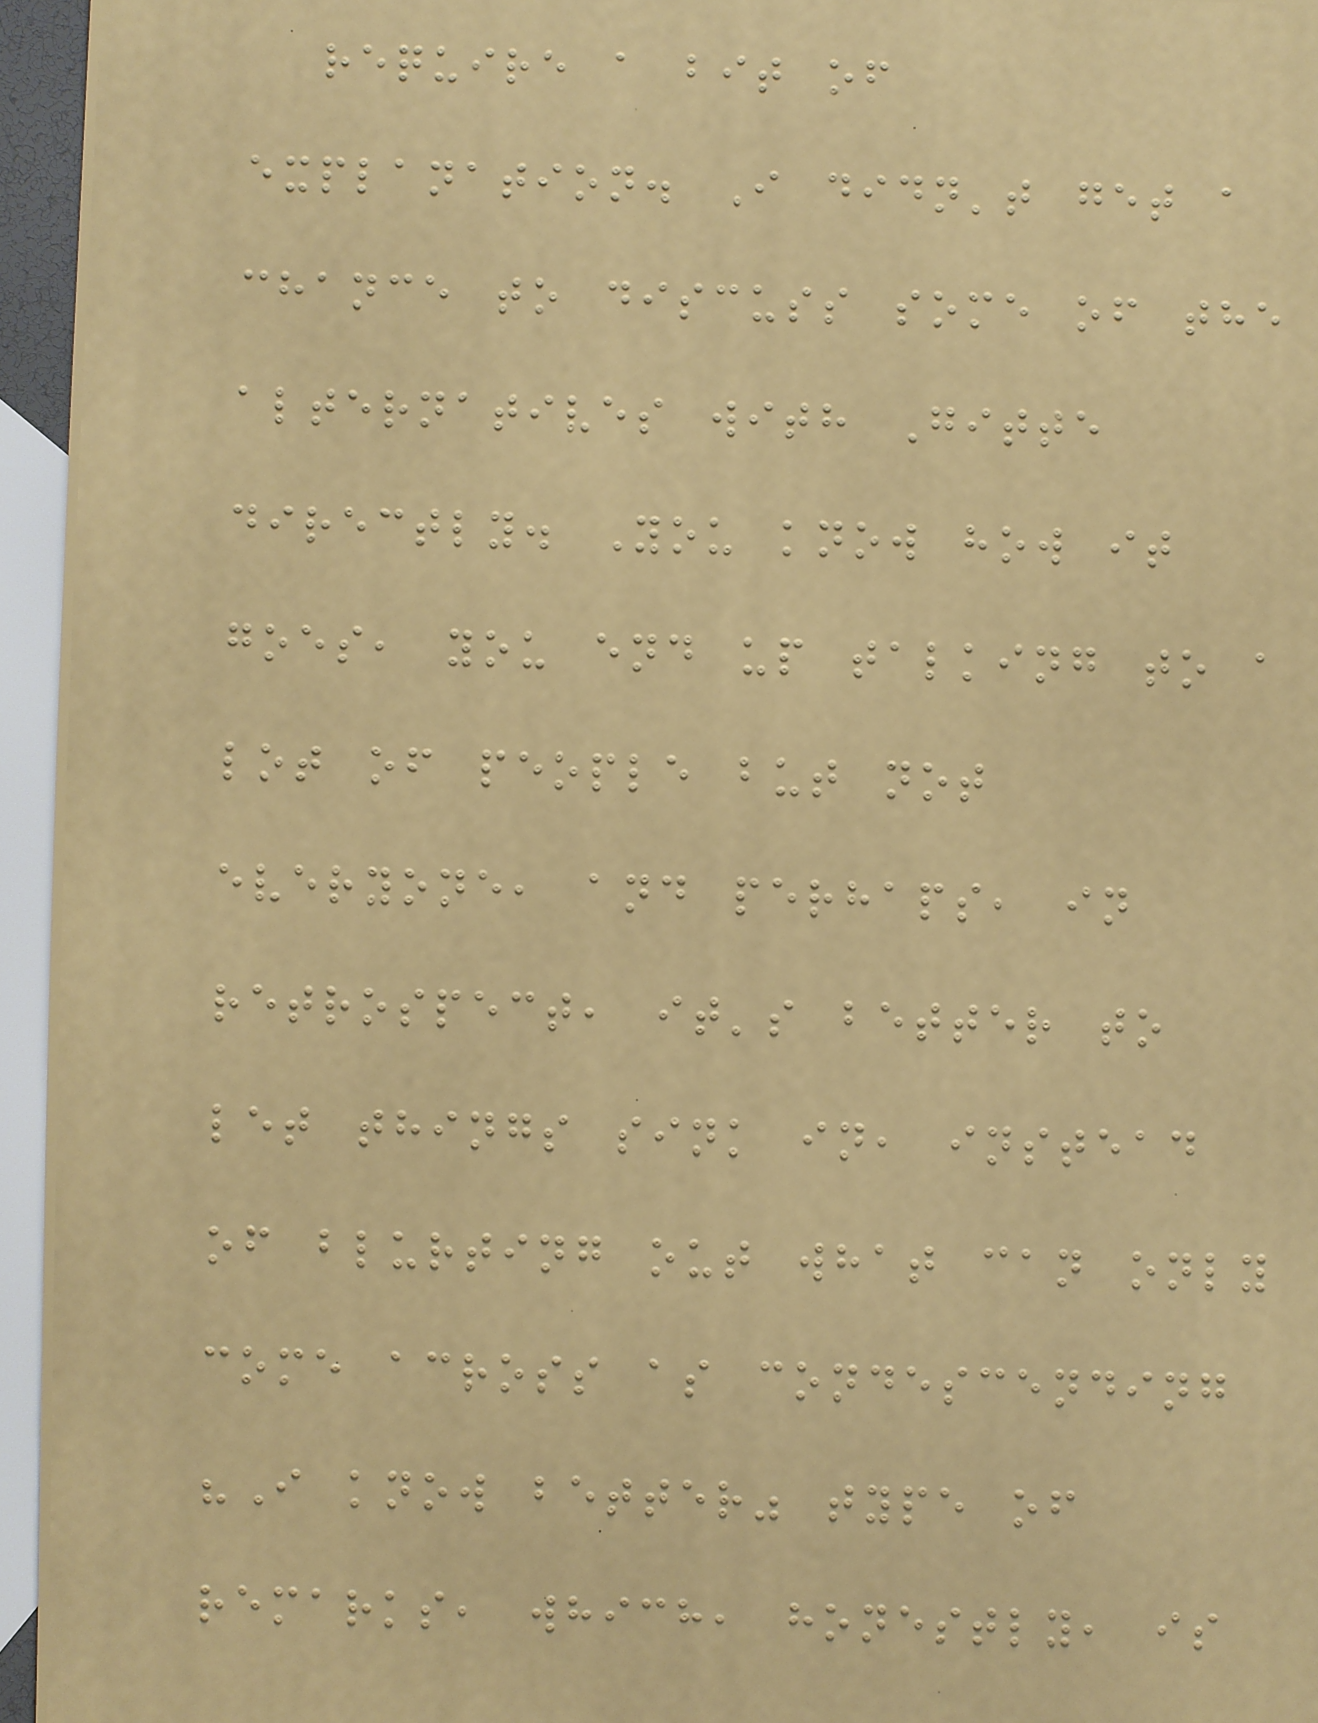require a bit of
explanation. I didn't get a
chance to discuss some of the
alternatives with Gitte
directly. You know how it
goes, you end up talking to a
lot of people but not
everyone, and perhaps, in
retrospect, it's better to
let things sink in, instead
of blurting out what can only
come across as condescending
"I know better" type of
remarks, which, honestly, is
